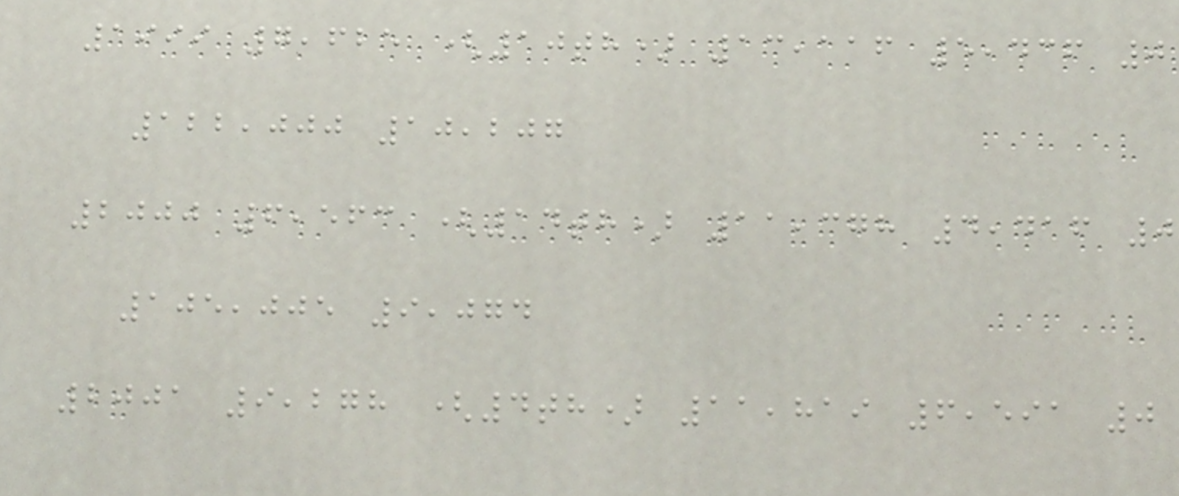1999 7,625 (10th) 13,116 5,436 0
122,000 10,207
2000 6,563 (14th) 11,378 4,416 0
105,005 9,074
2001 9,278 (4th) 11,819 6,591 0
